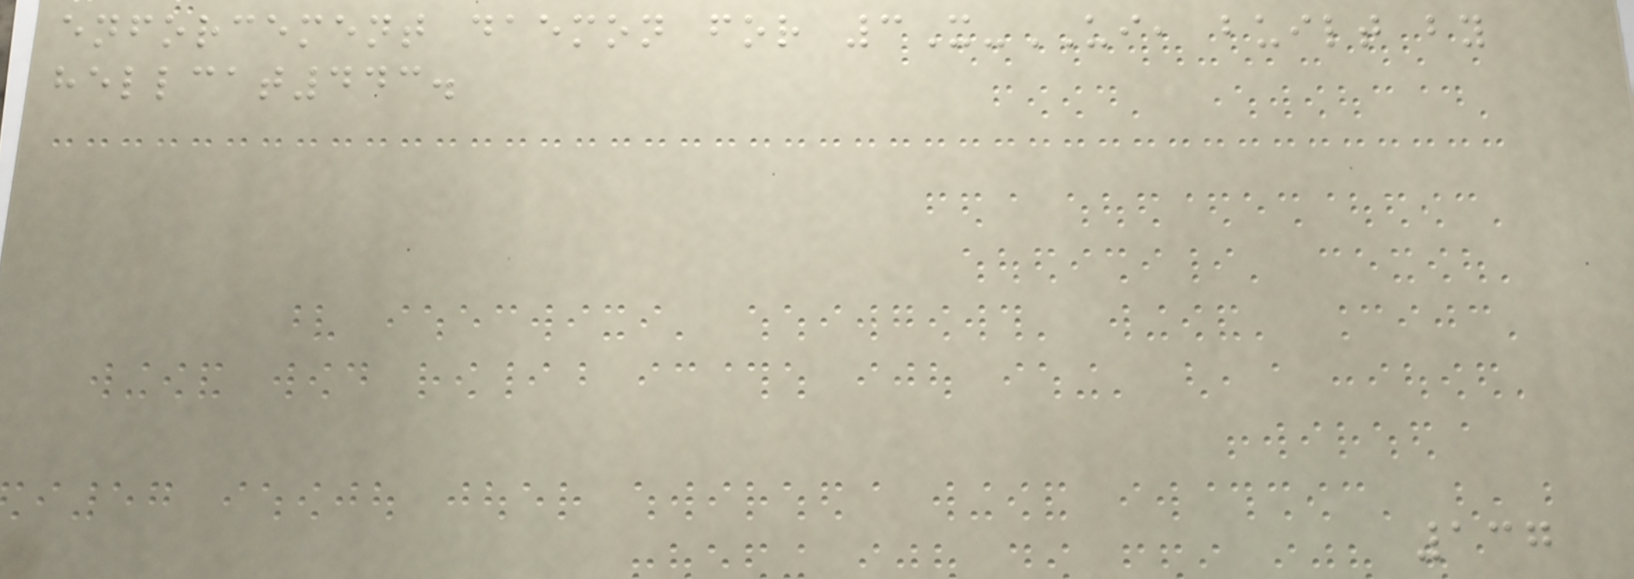enforcement daemon for 3X-UI, built by
hellcat443.
137
